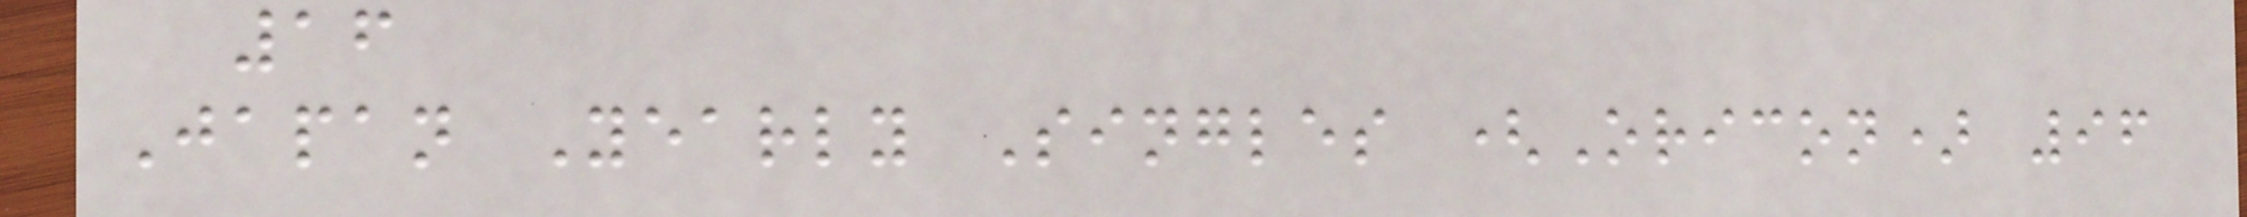16
Japan Yearly Singles (Oricon) 96
